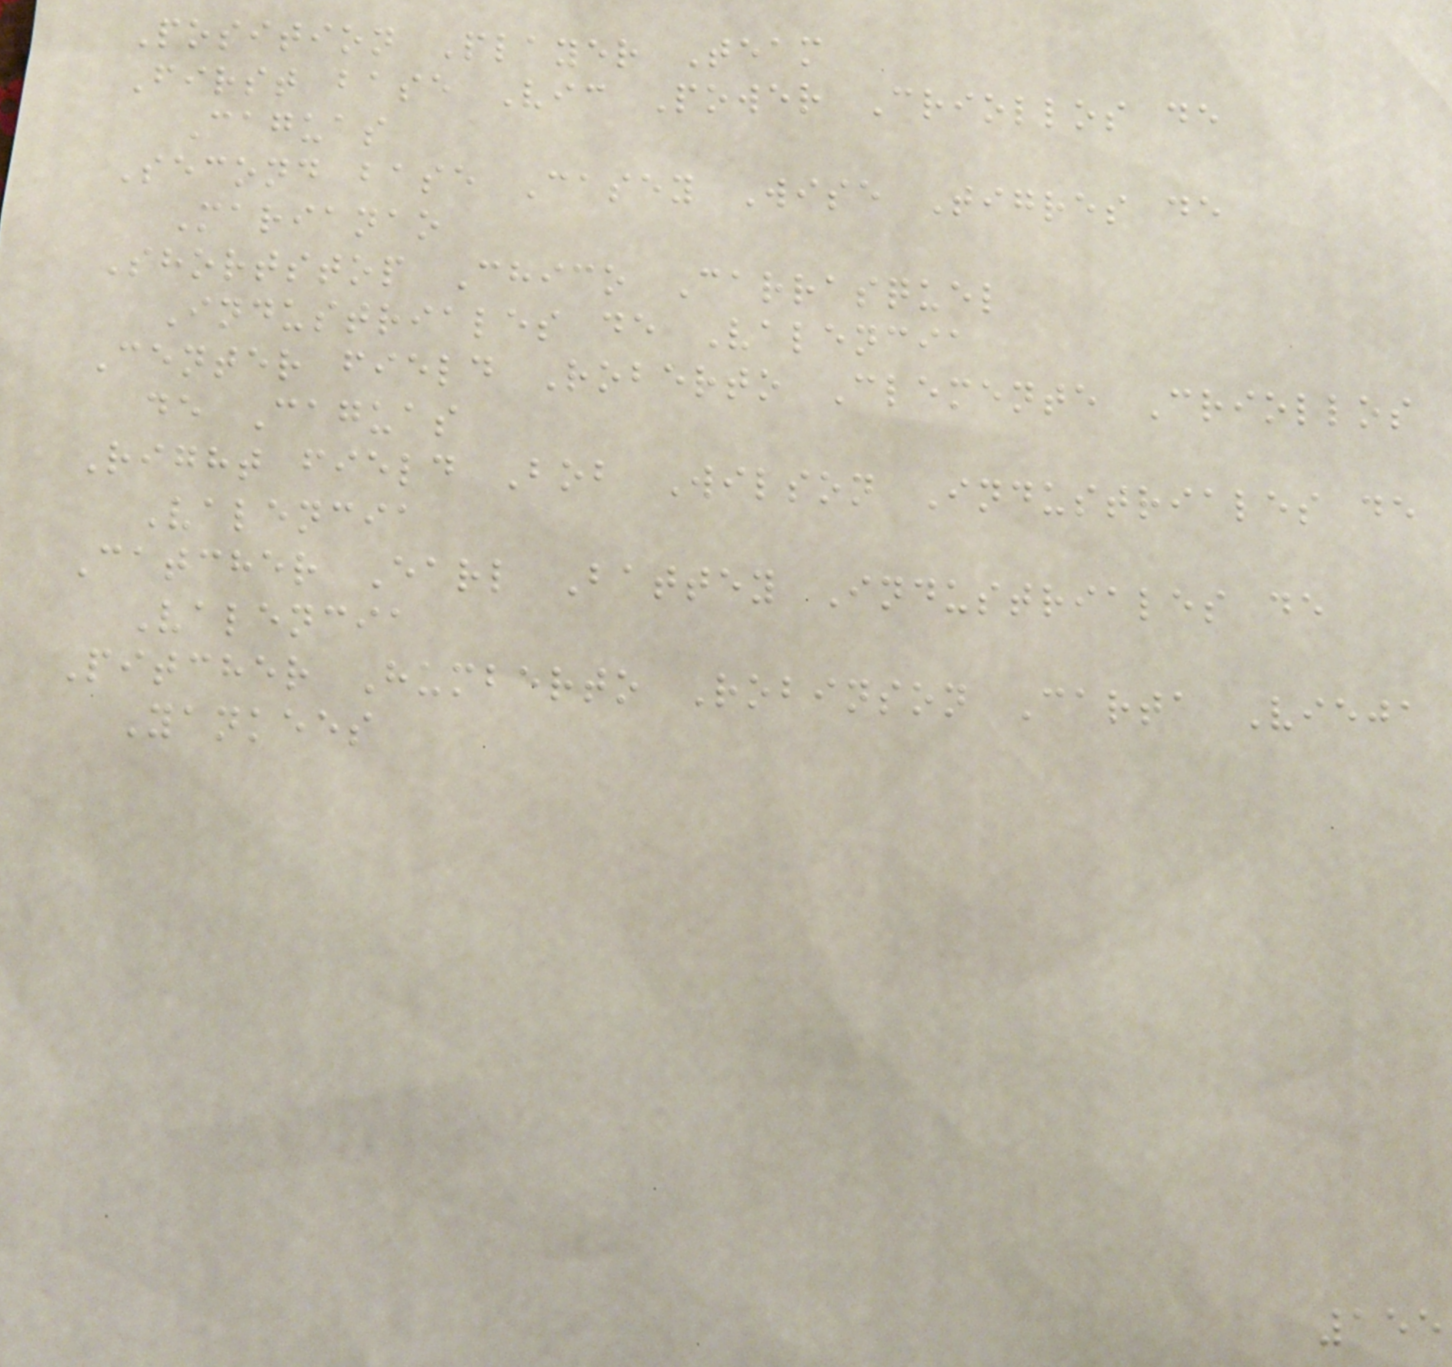Position Player Team
First base Vic Power Criollos de
Caguas
Second base Casey Wise Tigres de
Marianao
Shortstop Chico Carrasquel
Industriales de Valencia
Center field Roberto Clemente Criollos
de Caguas
Right field Bob Wilson Industriales de
Valencia
Catcher Earl Battey Industriales de
Valencia
Pitcher Humberto Robinson Carta Vieja
Yankees
155
